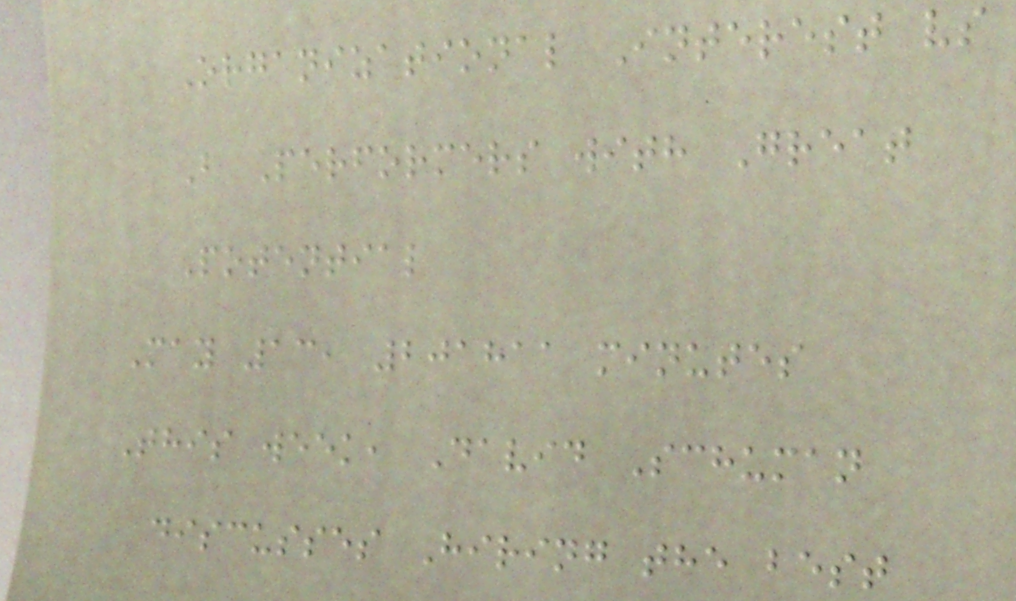Organizational Interest vs
B Performers with Great
Potential
May 13, 201811 minutes
This week, David Schuman
discusses Hiring the best
